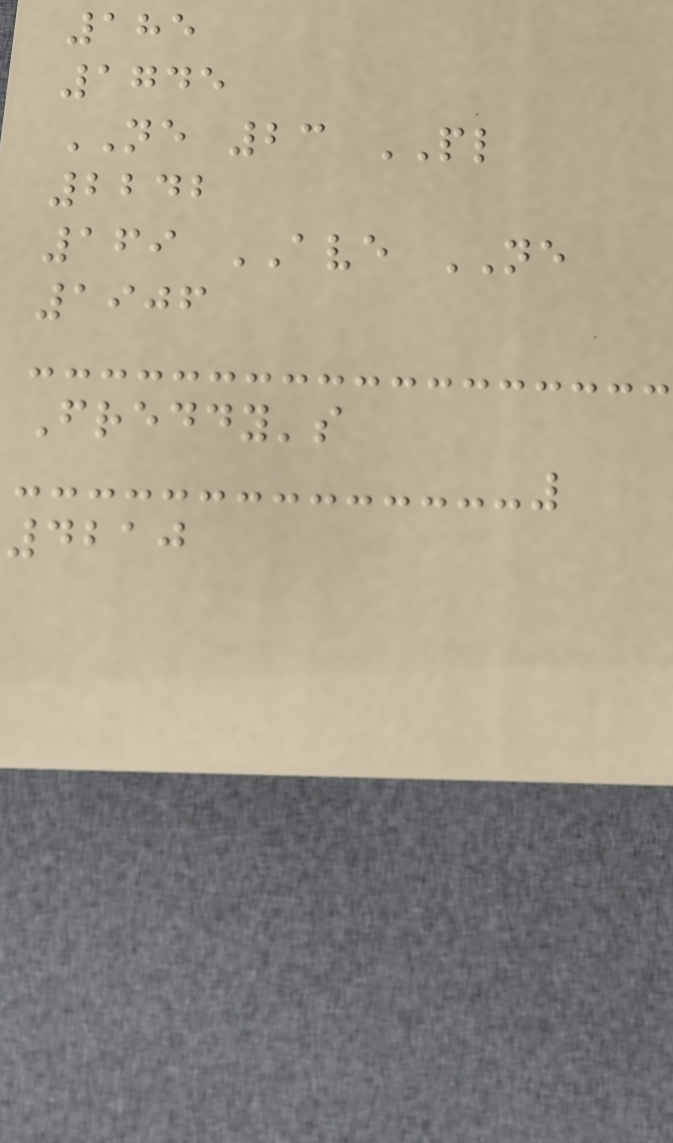185
1745
NE 23 PL
2242
169 AVE NE
1906
Freddy's
4210
